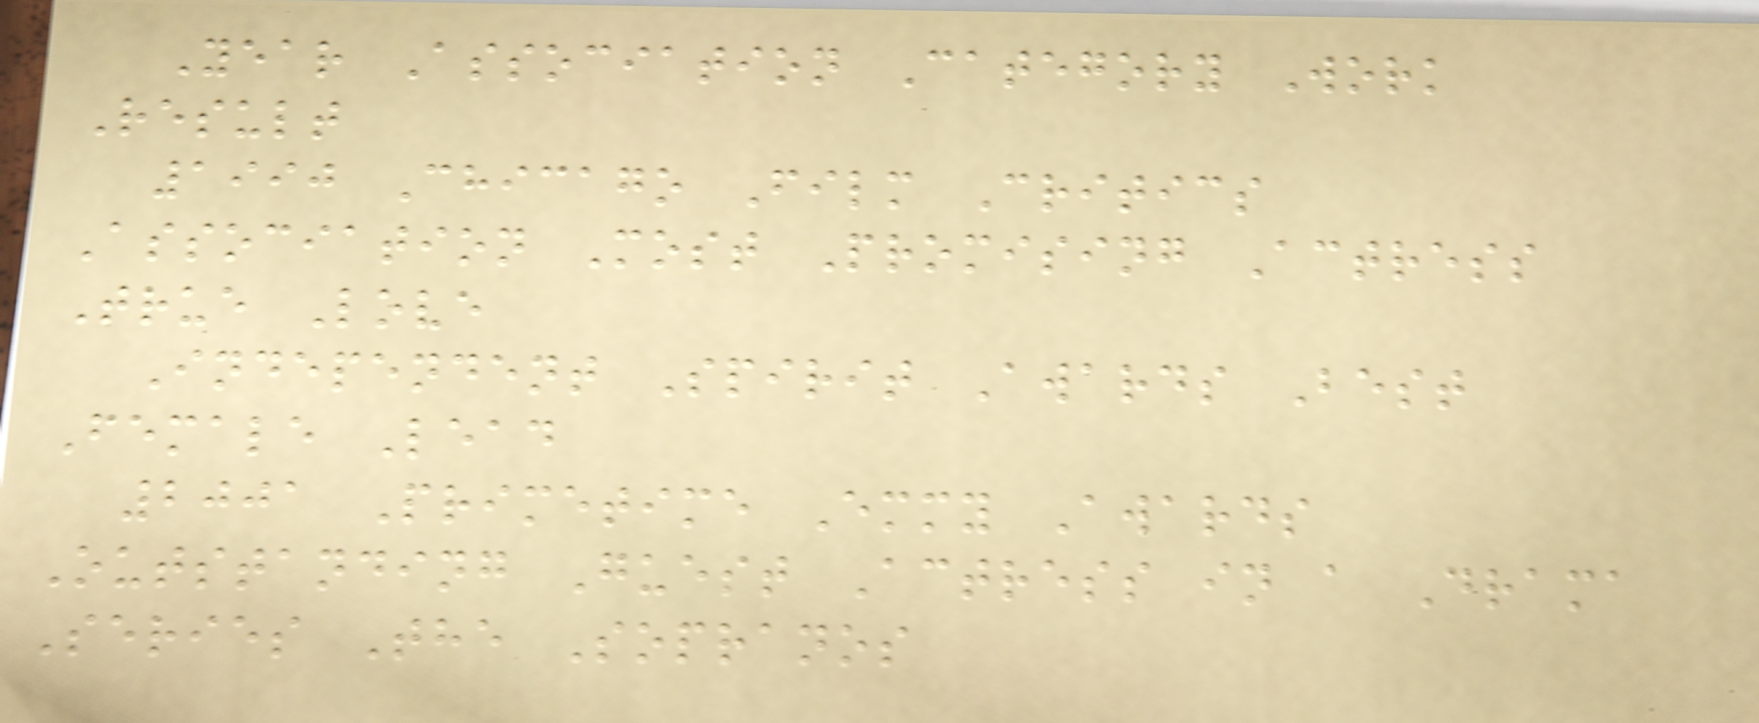Year Association Category Work
Result
1990 Chicago Film Critics
Association Most Promising Actress
True Love
Independent Spirit Awards Best
Female Lead
2001 Primetime Emmy Awards
Outstanding Guest Actress in a Drama
Series The Sopranos
